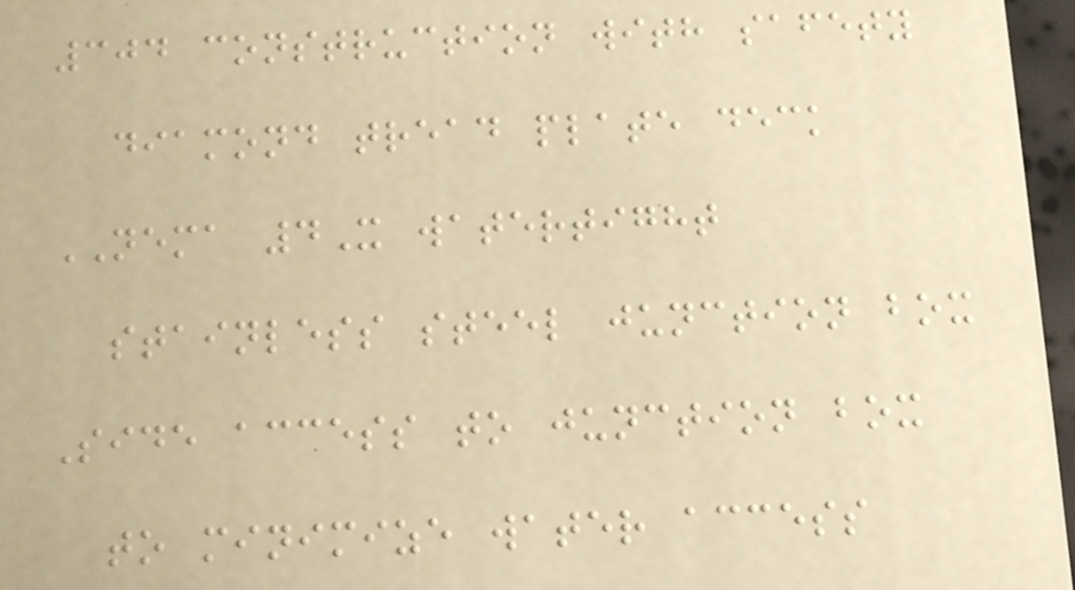304 construction with safety
diamond tread plate deck
NEMA 4X watertight
stainless steel junction box
Side access to junction box
to minimize water access
